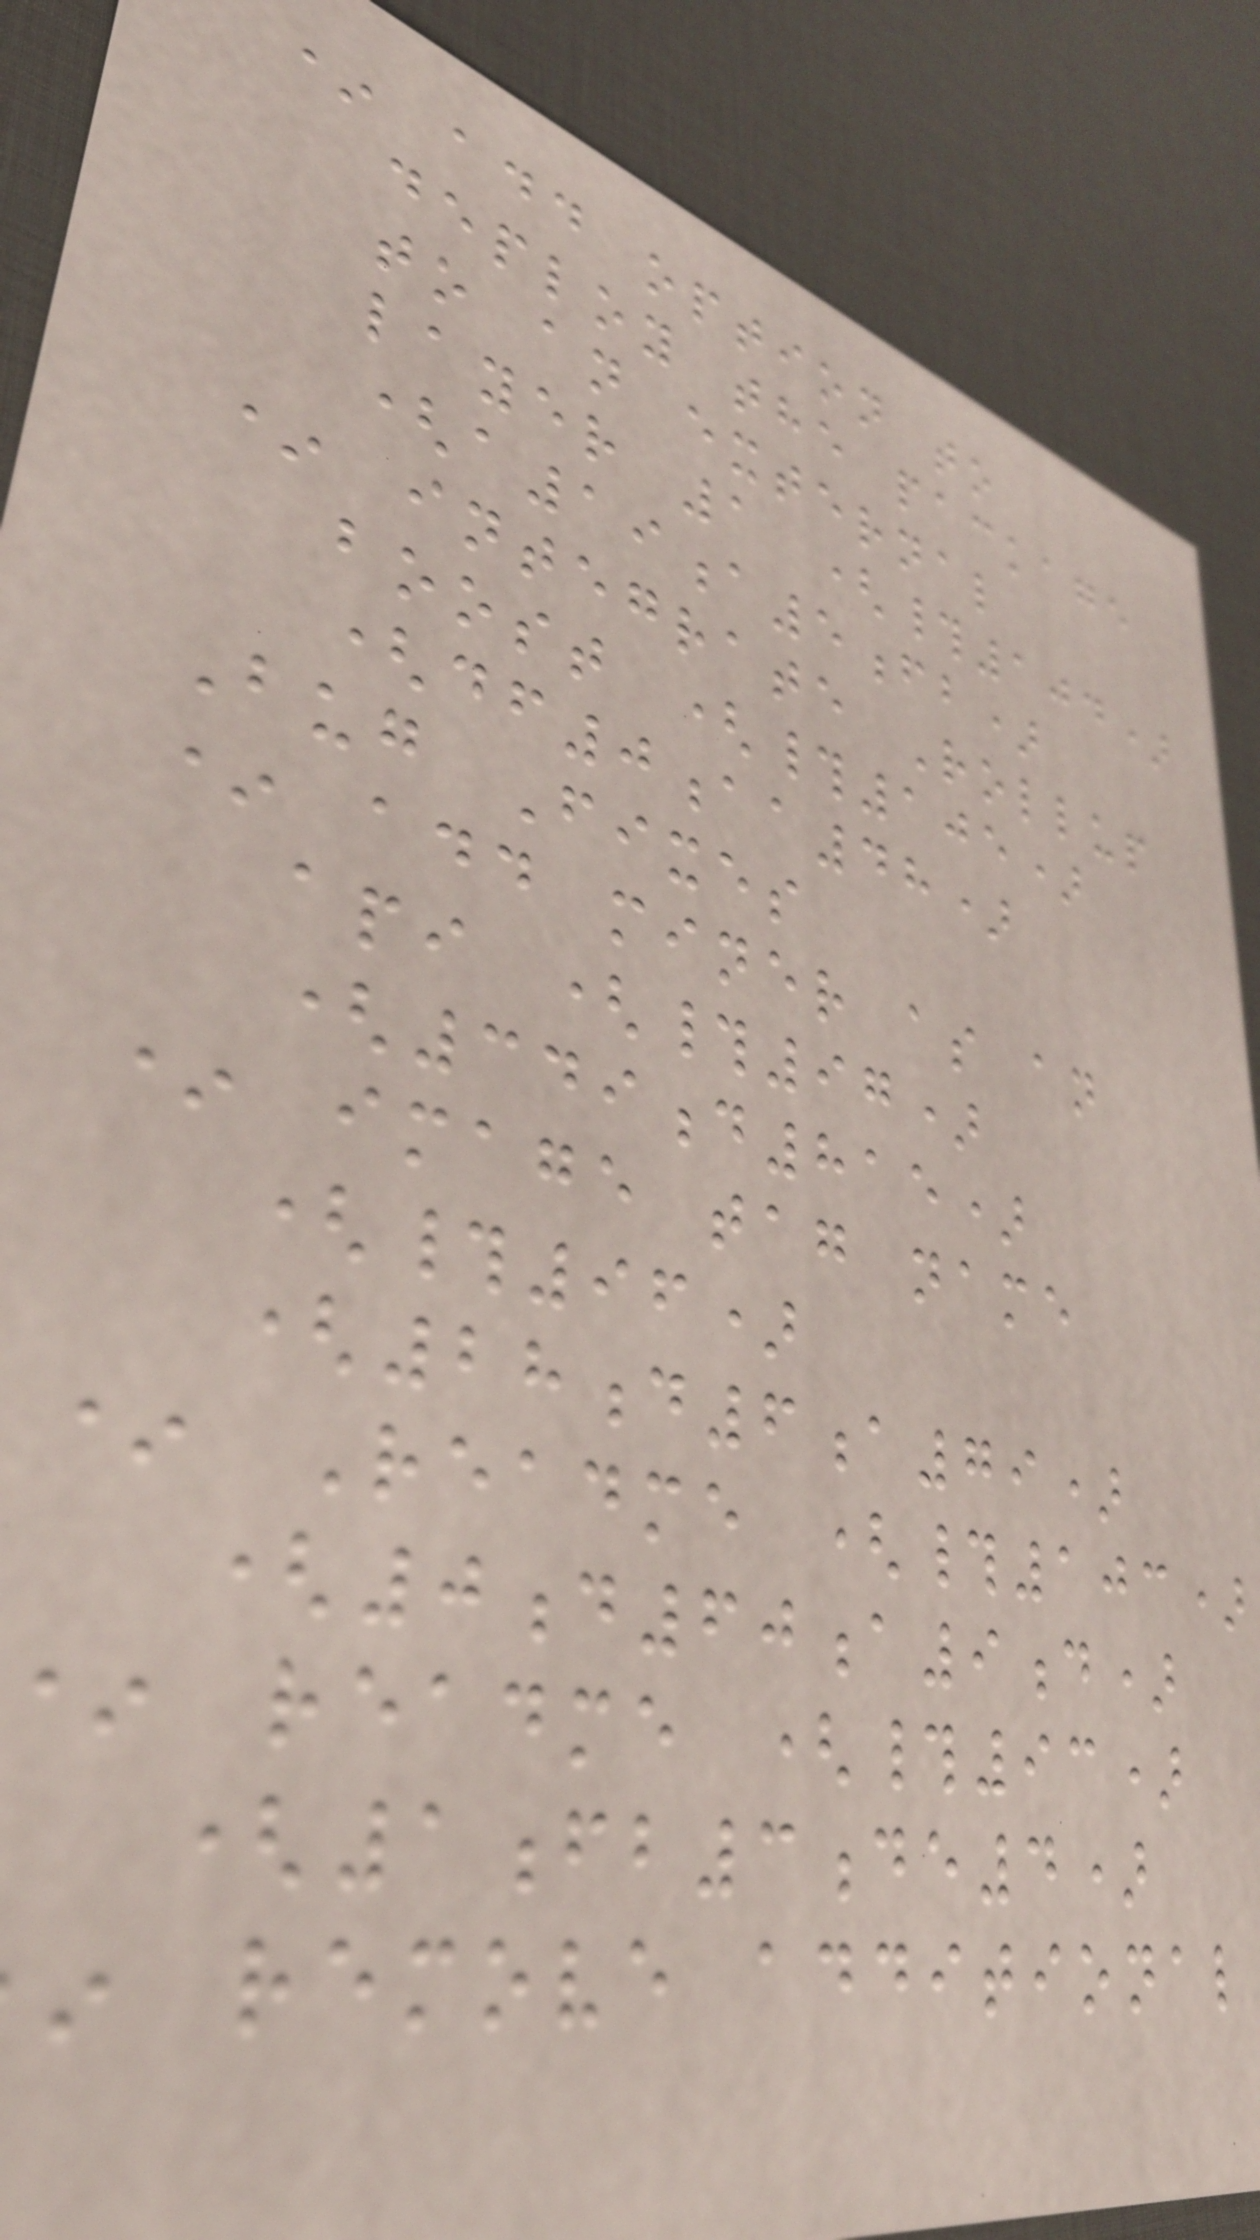* add option to
deploy the package
to an external
layer 1 (#104)
(a19a5fb)
* integrate Rollup
boost (#105)
(df0aa48)
Bug Fixes
* add miner as an
api (#97)
(349d815)
* image tag name
(#96)
(28d6a79)
* Readme (#103)
(0d60a9d)
readme (#93)
(1fb3de4)
remove additional
